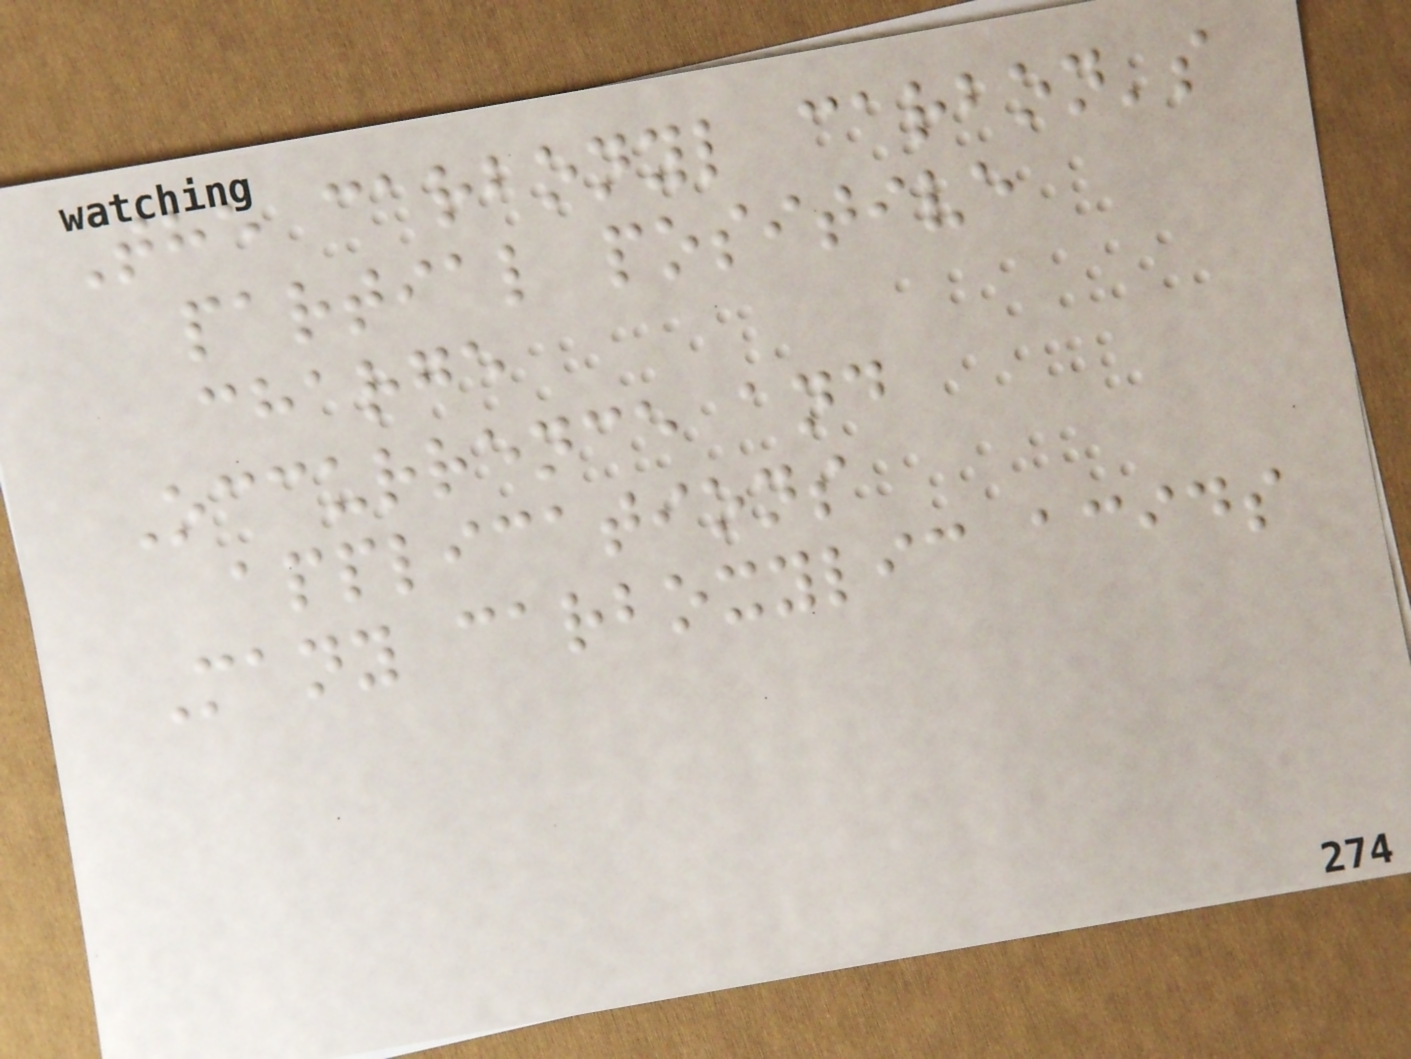The carbonyl carbon's
partial positive
charge
Occurrence and
applications
Many carboxylic acids
